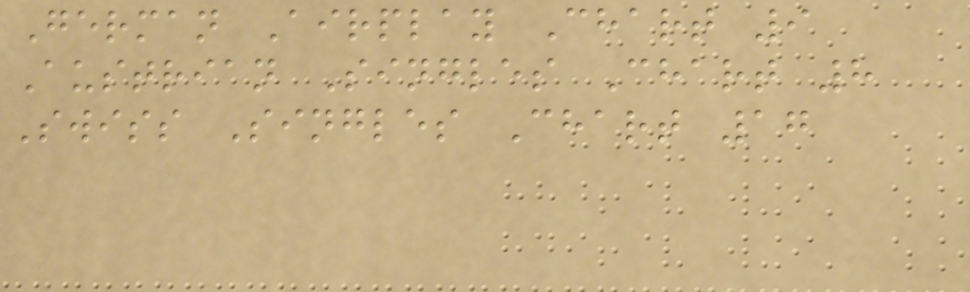German Airplay Chart 9
Austrian Singles Chart 8
Swiss Singles Chart 17
